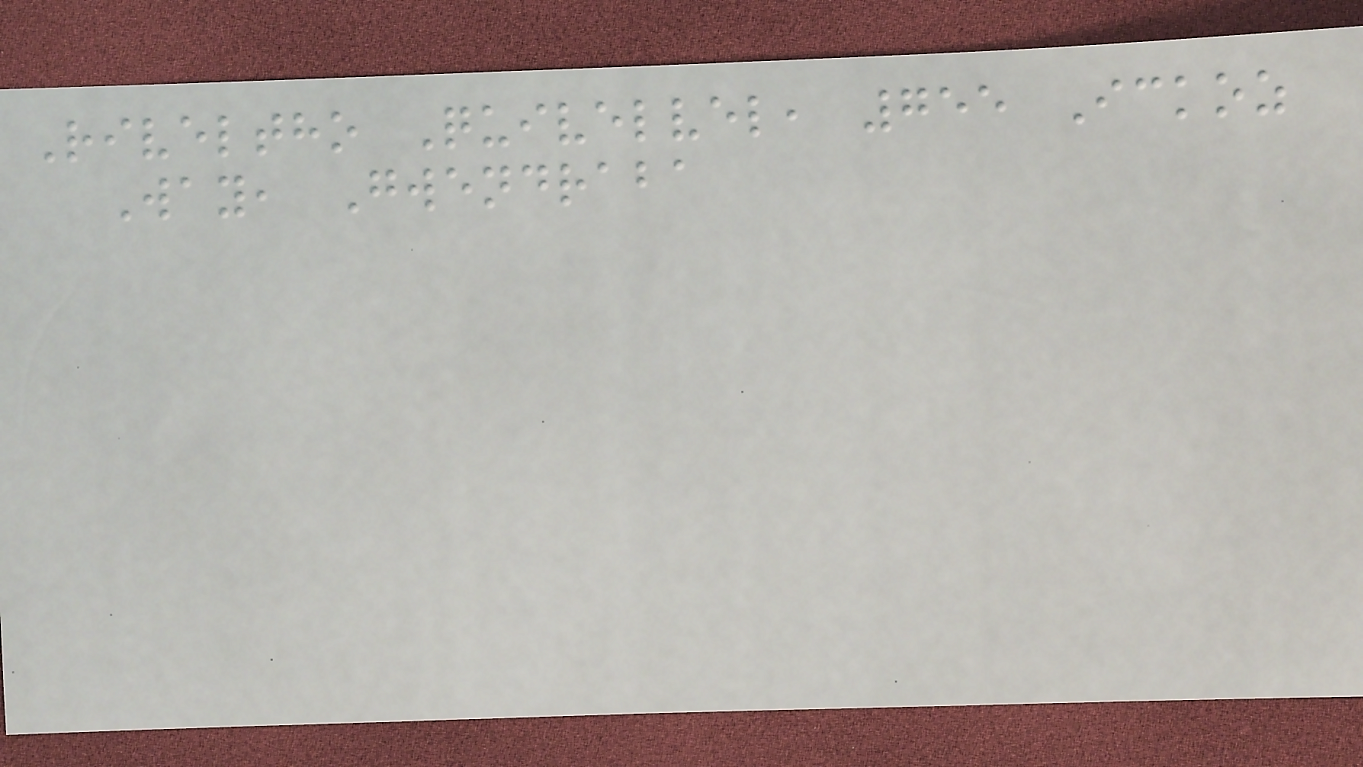Riveltho Quivelvel, 755 Ickoz
Way, Gwendraba
